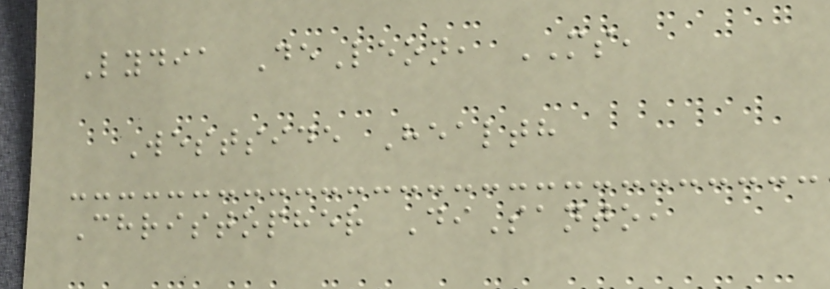Lydia DeLeon, MS,
Westside Health
Christopher DiSanto,
